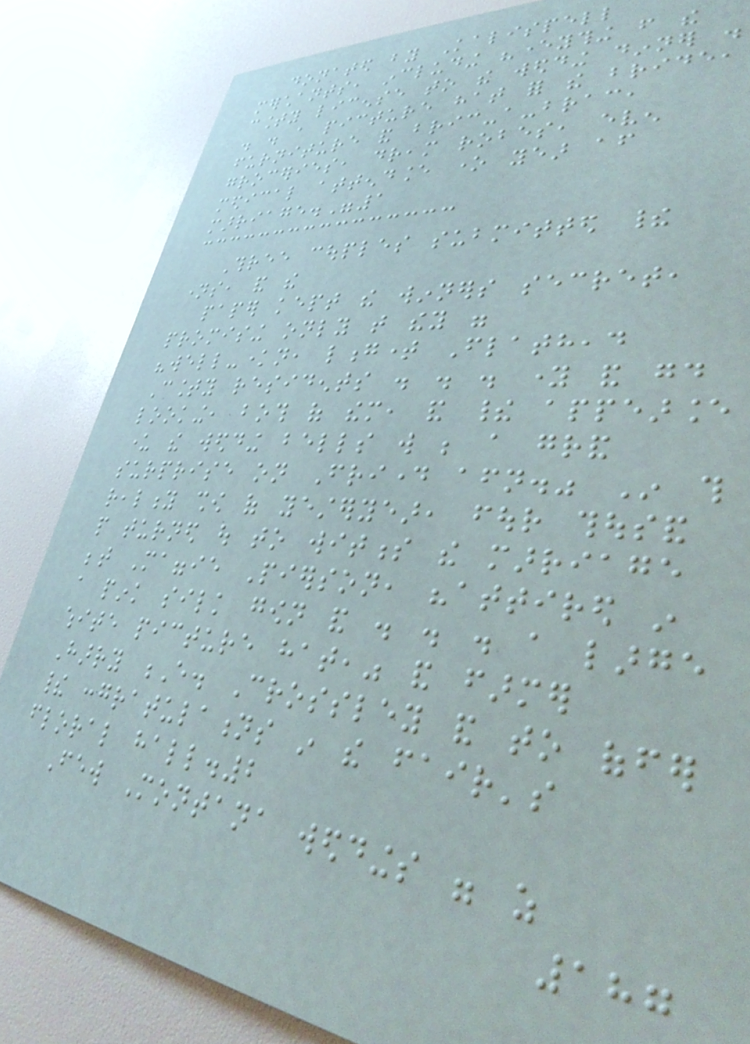donated by Kalispell
merchants, including "everything from the
county license to the wedding dinner .
. . a picture hat for the bride,
furniture and bric-a-brac,
groceries, dream robes, even
medical attendance one year after
marriage."1
Three couples submitted their
names, and the
paper kept the winners secret,
promising only that they were
"well-known, longtime Flathead
County residents . . . young and good
looking, both of them, and their appearance
under the wedding bells will be a grand
surprise on Friday afternoon." In this
reality show of yesteryear, four thousand
people turned out to witness the marriage
between Maggie Pierson, "attired in
a pink silk gown and . . . a large
white picture hat," and farmer
Harry E. Crossley and to offer
their congratulations in the fair's
floral hall.2
Few Montana weddings were as
187
